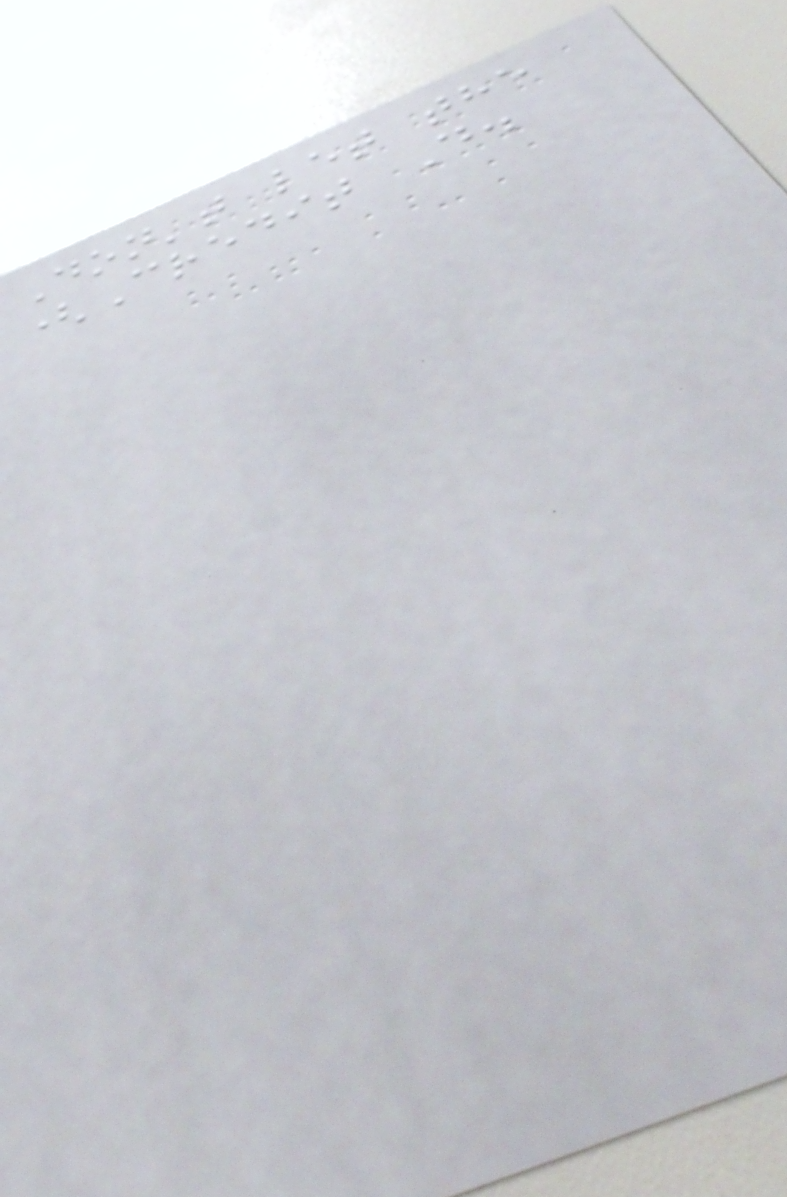Don't let the
(Credit D.
